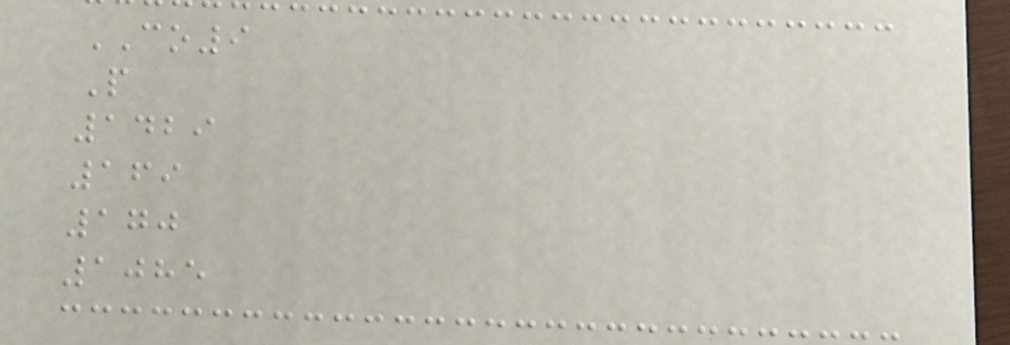CO9
P
1429
169
170
1085
